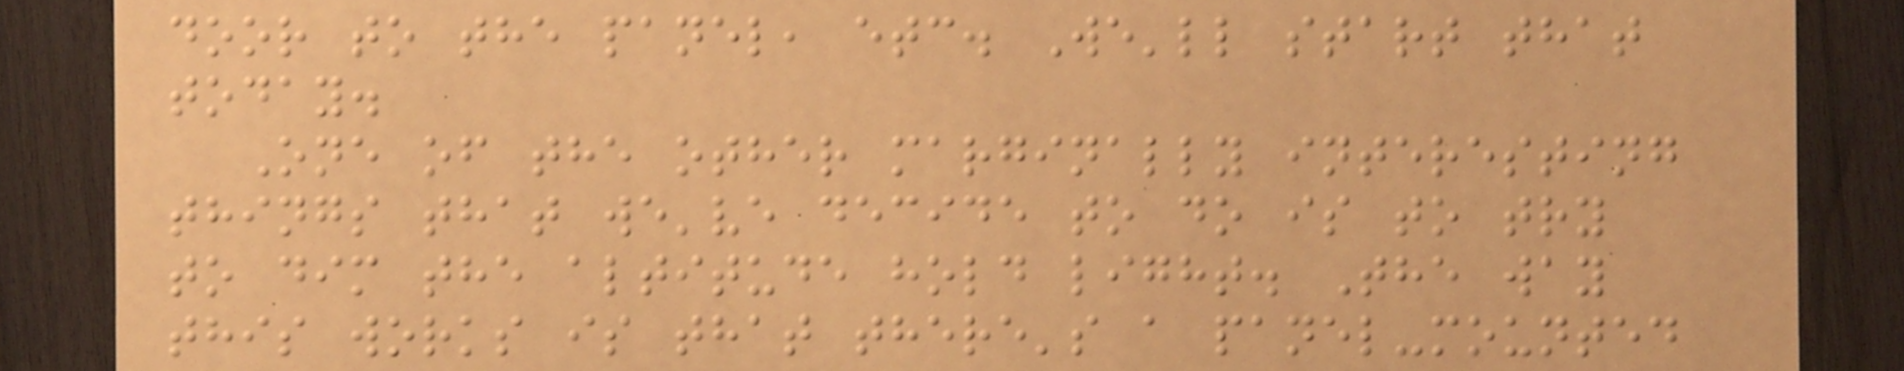door to the panel, etc. We'll start that
today.
One of the other marginally interesting
things that we've decide to do is to try
to dim the altitude hold light. The way
this works is that there's a panel-mounted
